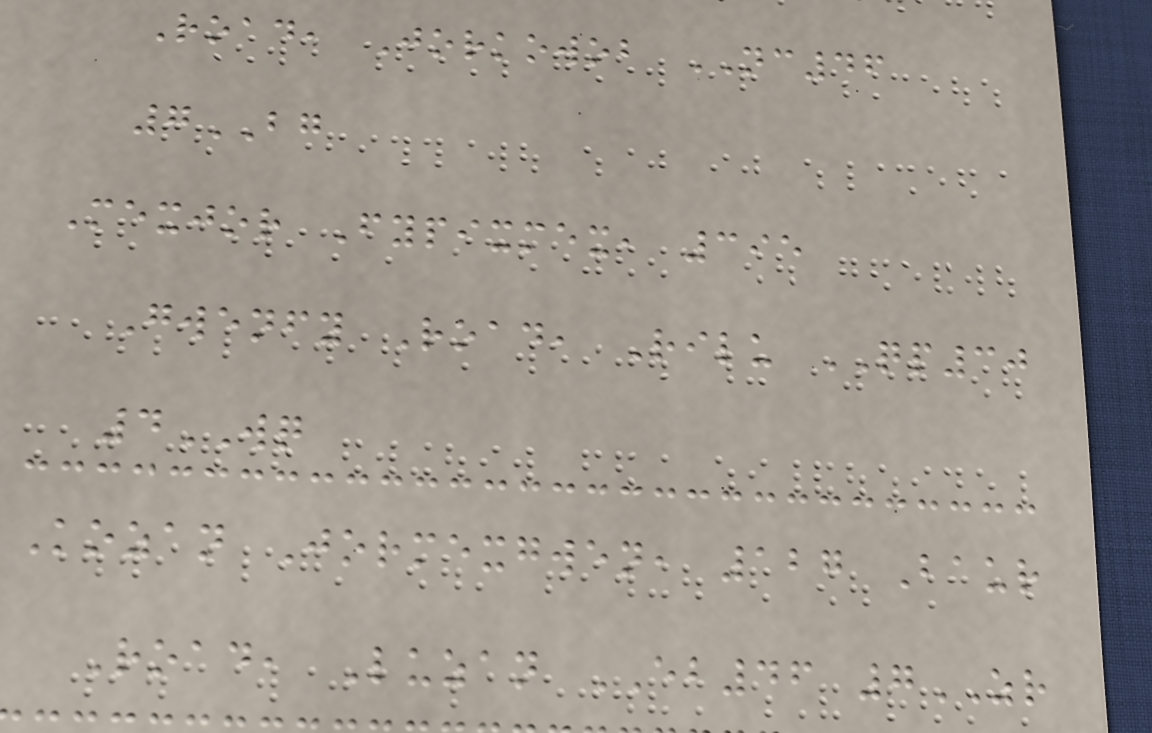Road, Jorkowob NC46
7BG
Mexjor Fypixmex, 395
Gwenfy Road, Rilu QP30
4WQ
Kozan Jormexgwen, 127 Baur
Road, Luzan EB46 7ZR
